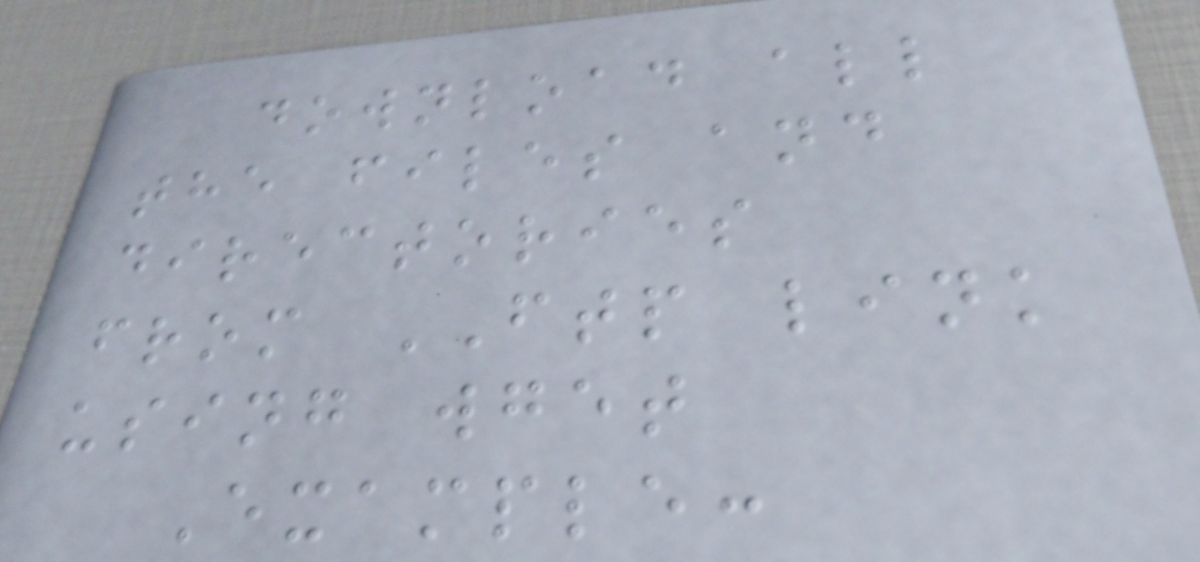download all
the files and
directories
from FTP link
using wget
Example:
